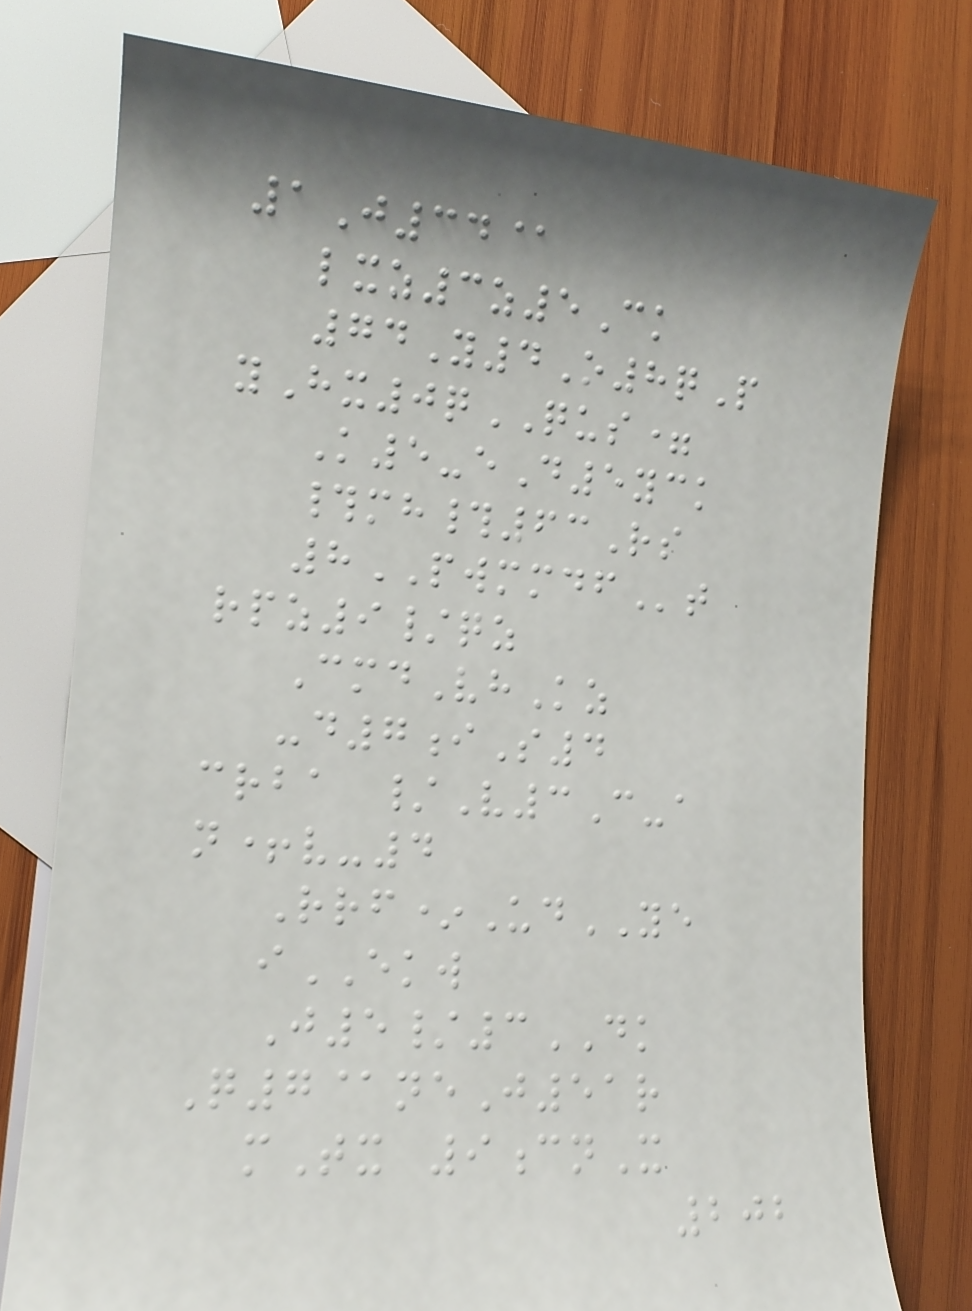1J34@
lxz3z5Ck
74Y4O8qP
yHx0qQUS=
K5-eD5yck
#mh#63Rs
8PWMMDFt
rpz9/qz
CmdVhKz
-d7iS4
crba /V3C-a
n+v-4
Rrf*UdYE
iEKW
J5/3DK
Q7@neJ51r
mTx 9cnX
202
